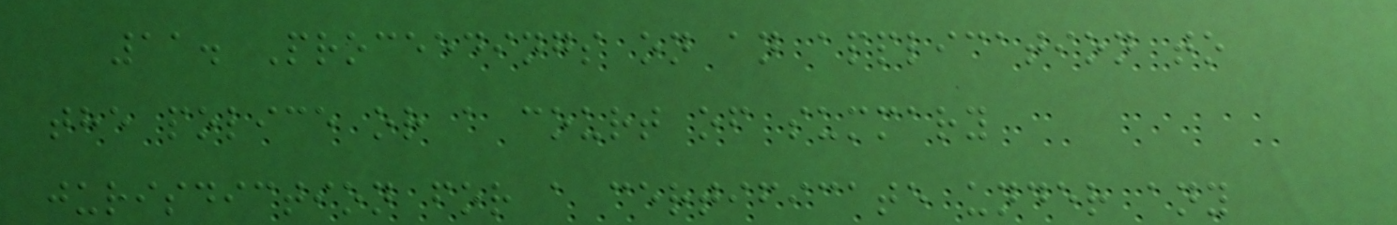11. Proceedings on an application to
the police or a court of summary
jurisdiction for a certificate under any
